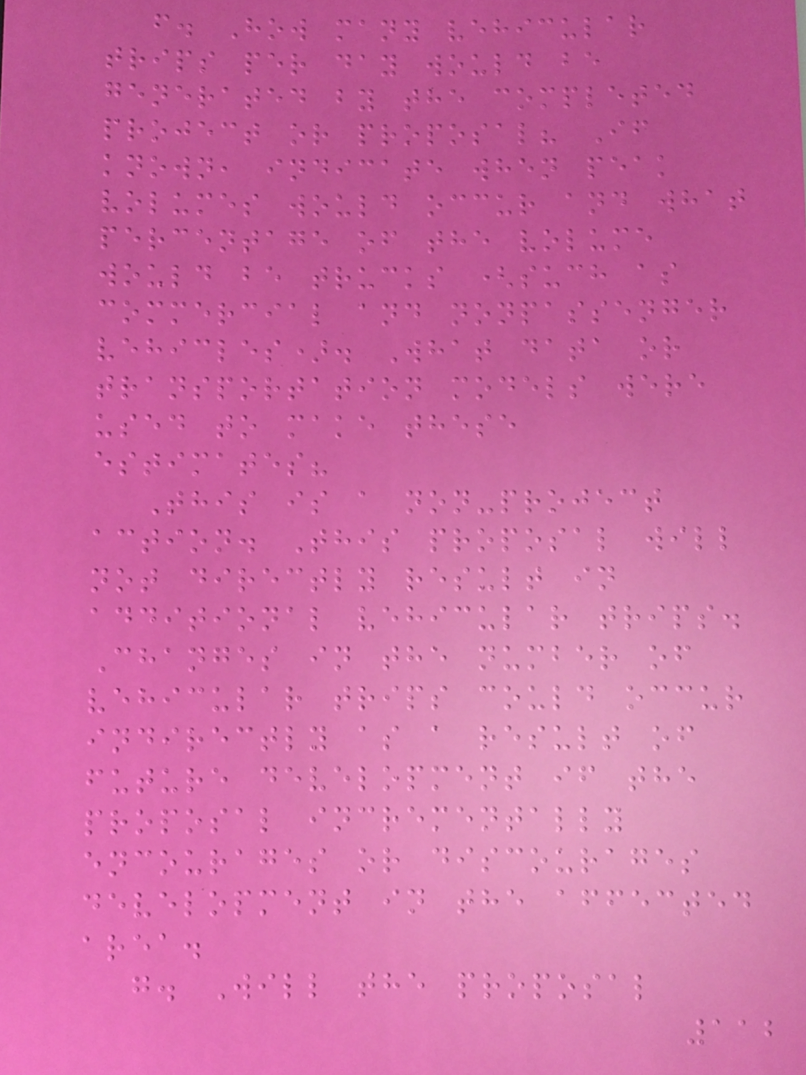f. How many vehicular
trips per day would be
generated by the completed
project or proposal? If
known, indicate when peak
volumes would occur and what
percentage of the volume
would be trucks (such as
commercial and nonpassenger
vehicles). What data or
transportation models were
used to make these
estimates?
This is a non-project
action. This proposal will
not directly result in
additional vehicular trips.
Changes in the number of
vehicular trips could occur
indirectly as a result of
future development if the
proposal incrementally
encourages or discourages
development in the affected
area.
g. Will the proposal
112
